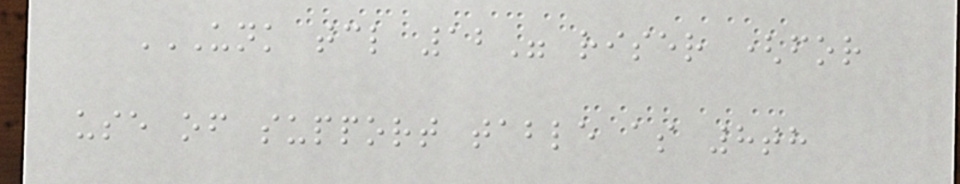UNK TCL 12" RISER (FOR
USE OF SUPPORT TABLE AS 8TH
